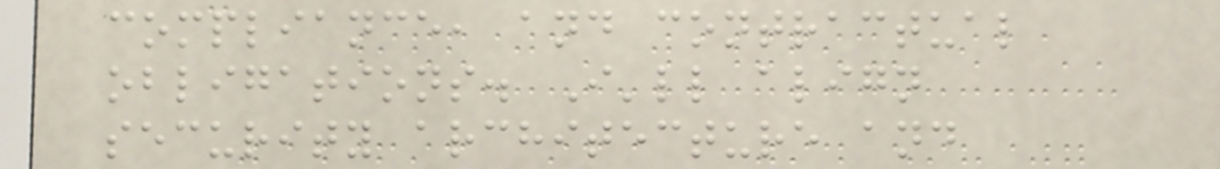compliance, and contractual
obligations. I'll align
security architecture and
